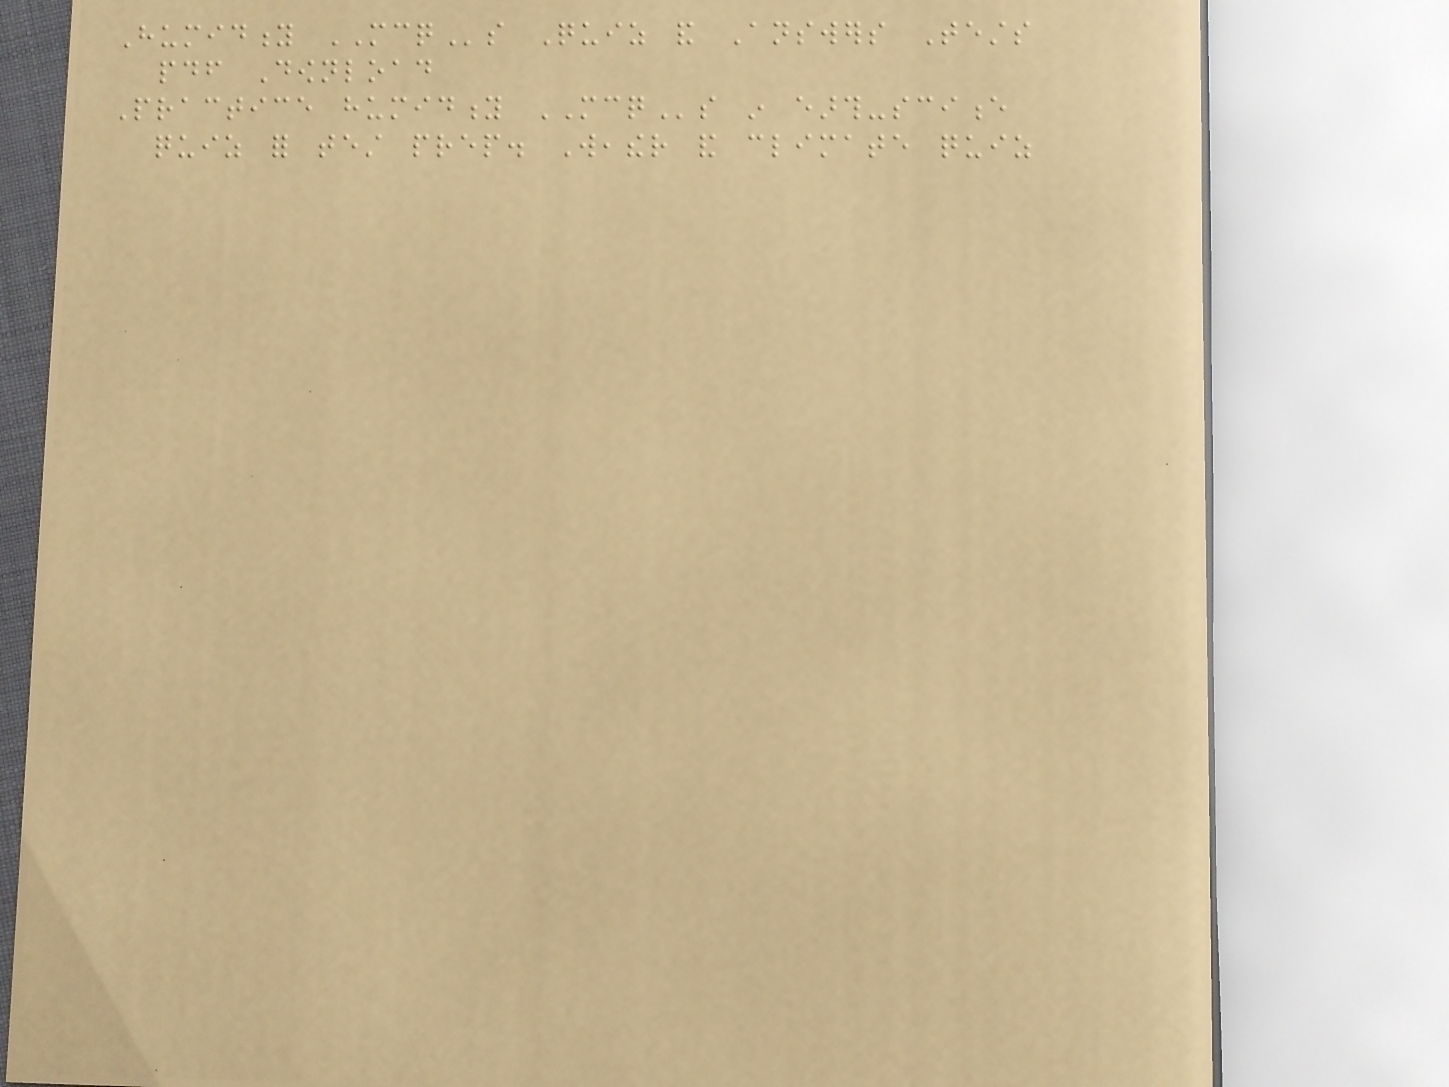Humidity MCQs Quiz and Answers Tests
pdf Download
Practice humidity MCQs in earth-science
quiz for test prep. Weather and climate quiz
